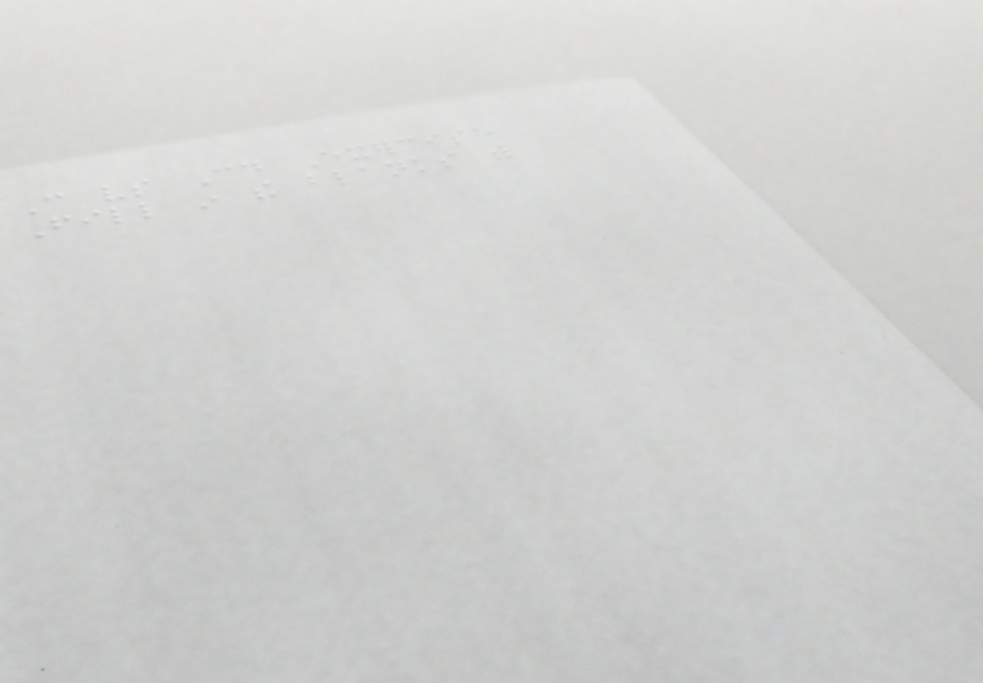Can vs Could Exercise
Fill in the blanks with
